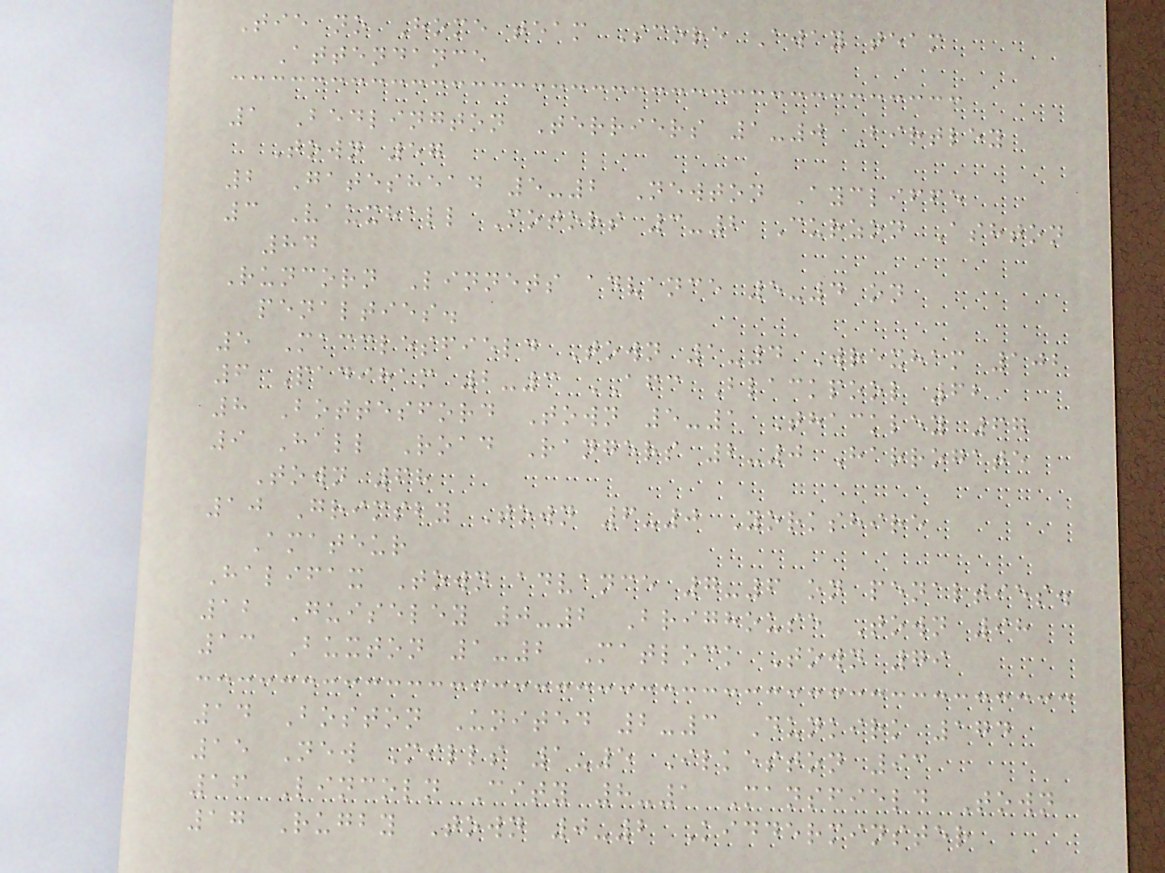Tie no Home team Score Away team
Attendance
1 Bedlington Terriers 1-0 Birtley
Town 57
2 Gateshead 5-2 Newton Aycliffe
3 Vauxhall Motors 3-2 Curzon Ashton
84
Runcorn Linnets advance 5-4 on
penalties.
5 Macclesfield Town 1-4 Wrexham 102
6 Padiham 2-3 AFC Blackpool 62
8 Bottesford Town 5-1 Thackley 67
9 Hall Road Rangers 2-0 Harrogate
Town 68
10 Grimsby Town 6-0 Yorkshire
Amateur
Halifax Town advance 7-6 on penalties.
12 Guiseley 0-2 Brighouse Town 98
13 Buxton 1-2 Matlock Town 79
14 Boston United 2-3 Dunkirk 174
15 New Mills 1-5 Ilkeston 93
16 Lincoln City 8-1 Mansfield Town
17 Rugby Town 0-2 Kidderminster
